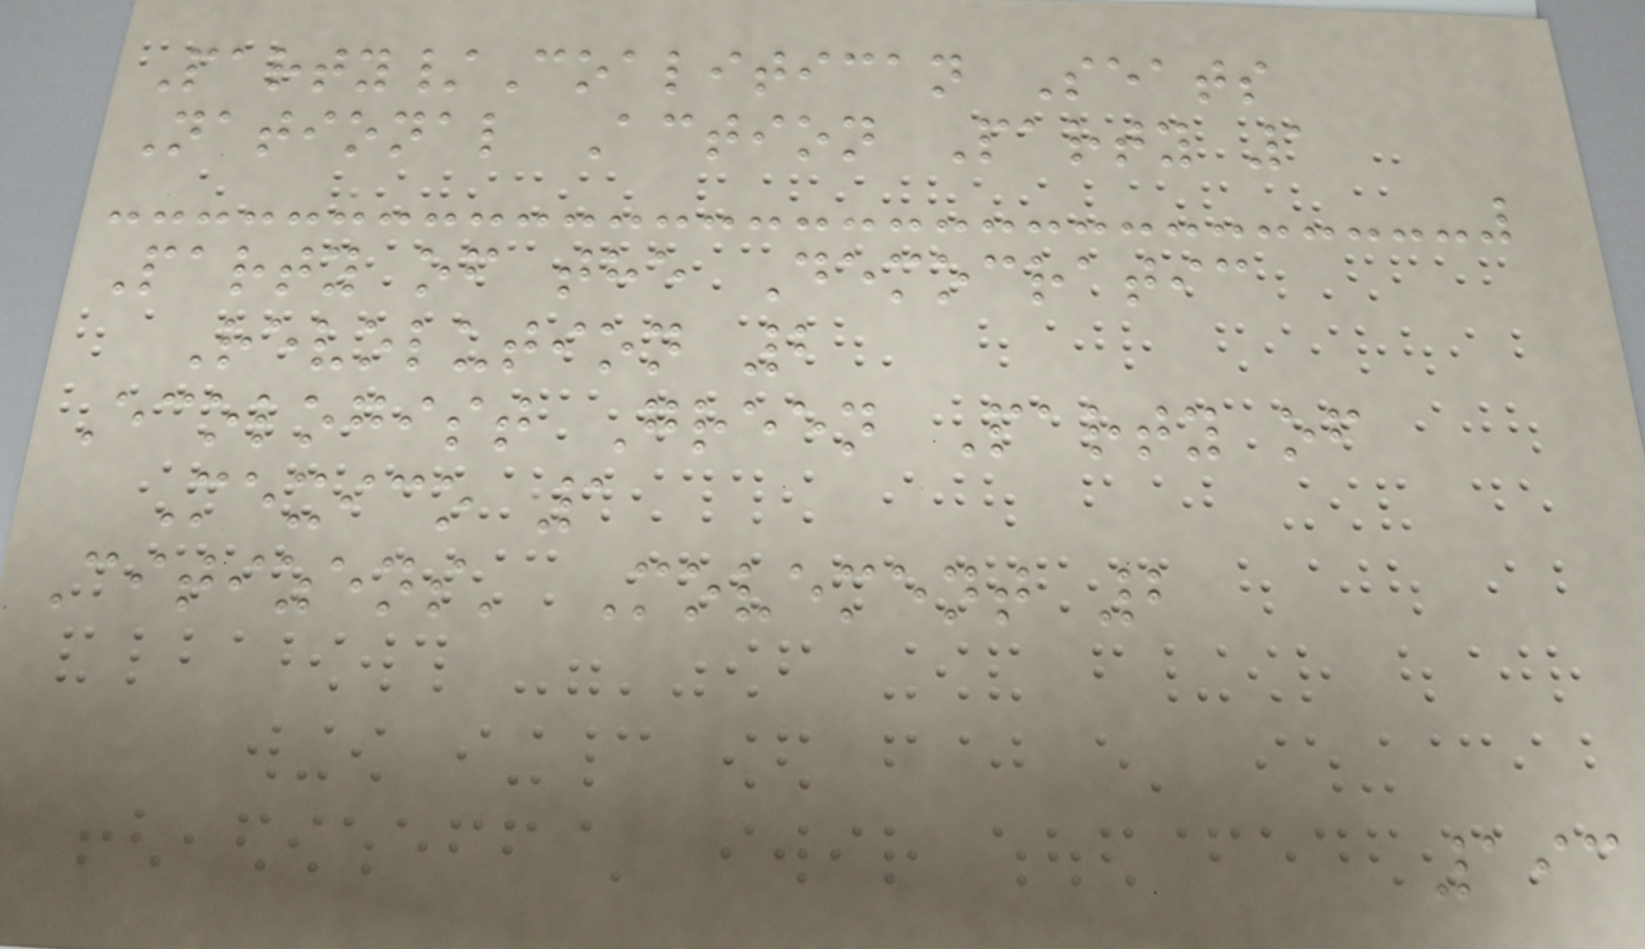Party/Coalitican Seats
National Action Party 1
Party of the Democratic
Revolution 2
Ecologist Green Party of
Mexico 1
Citizens' Movement 2
193
